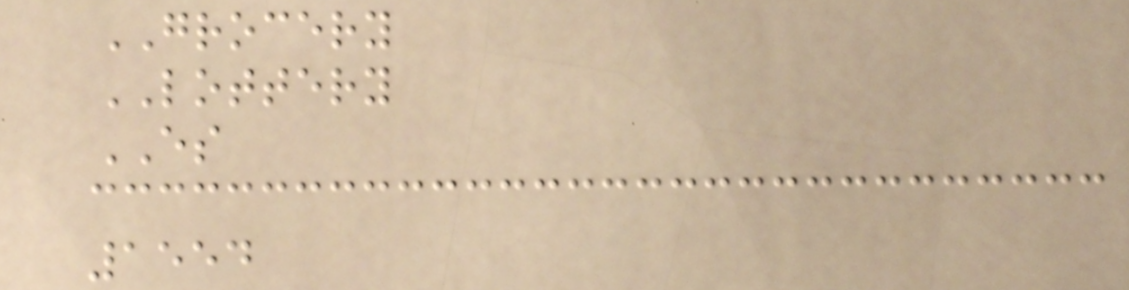GROCERY
LOTTERY
ES
1554
